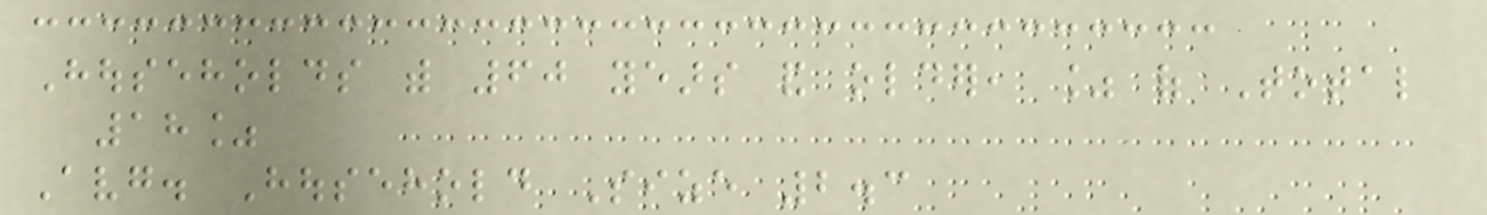Households with 60 years and older, % of Total
18%
Avg. Household Size 2.3
